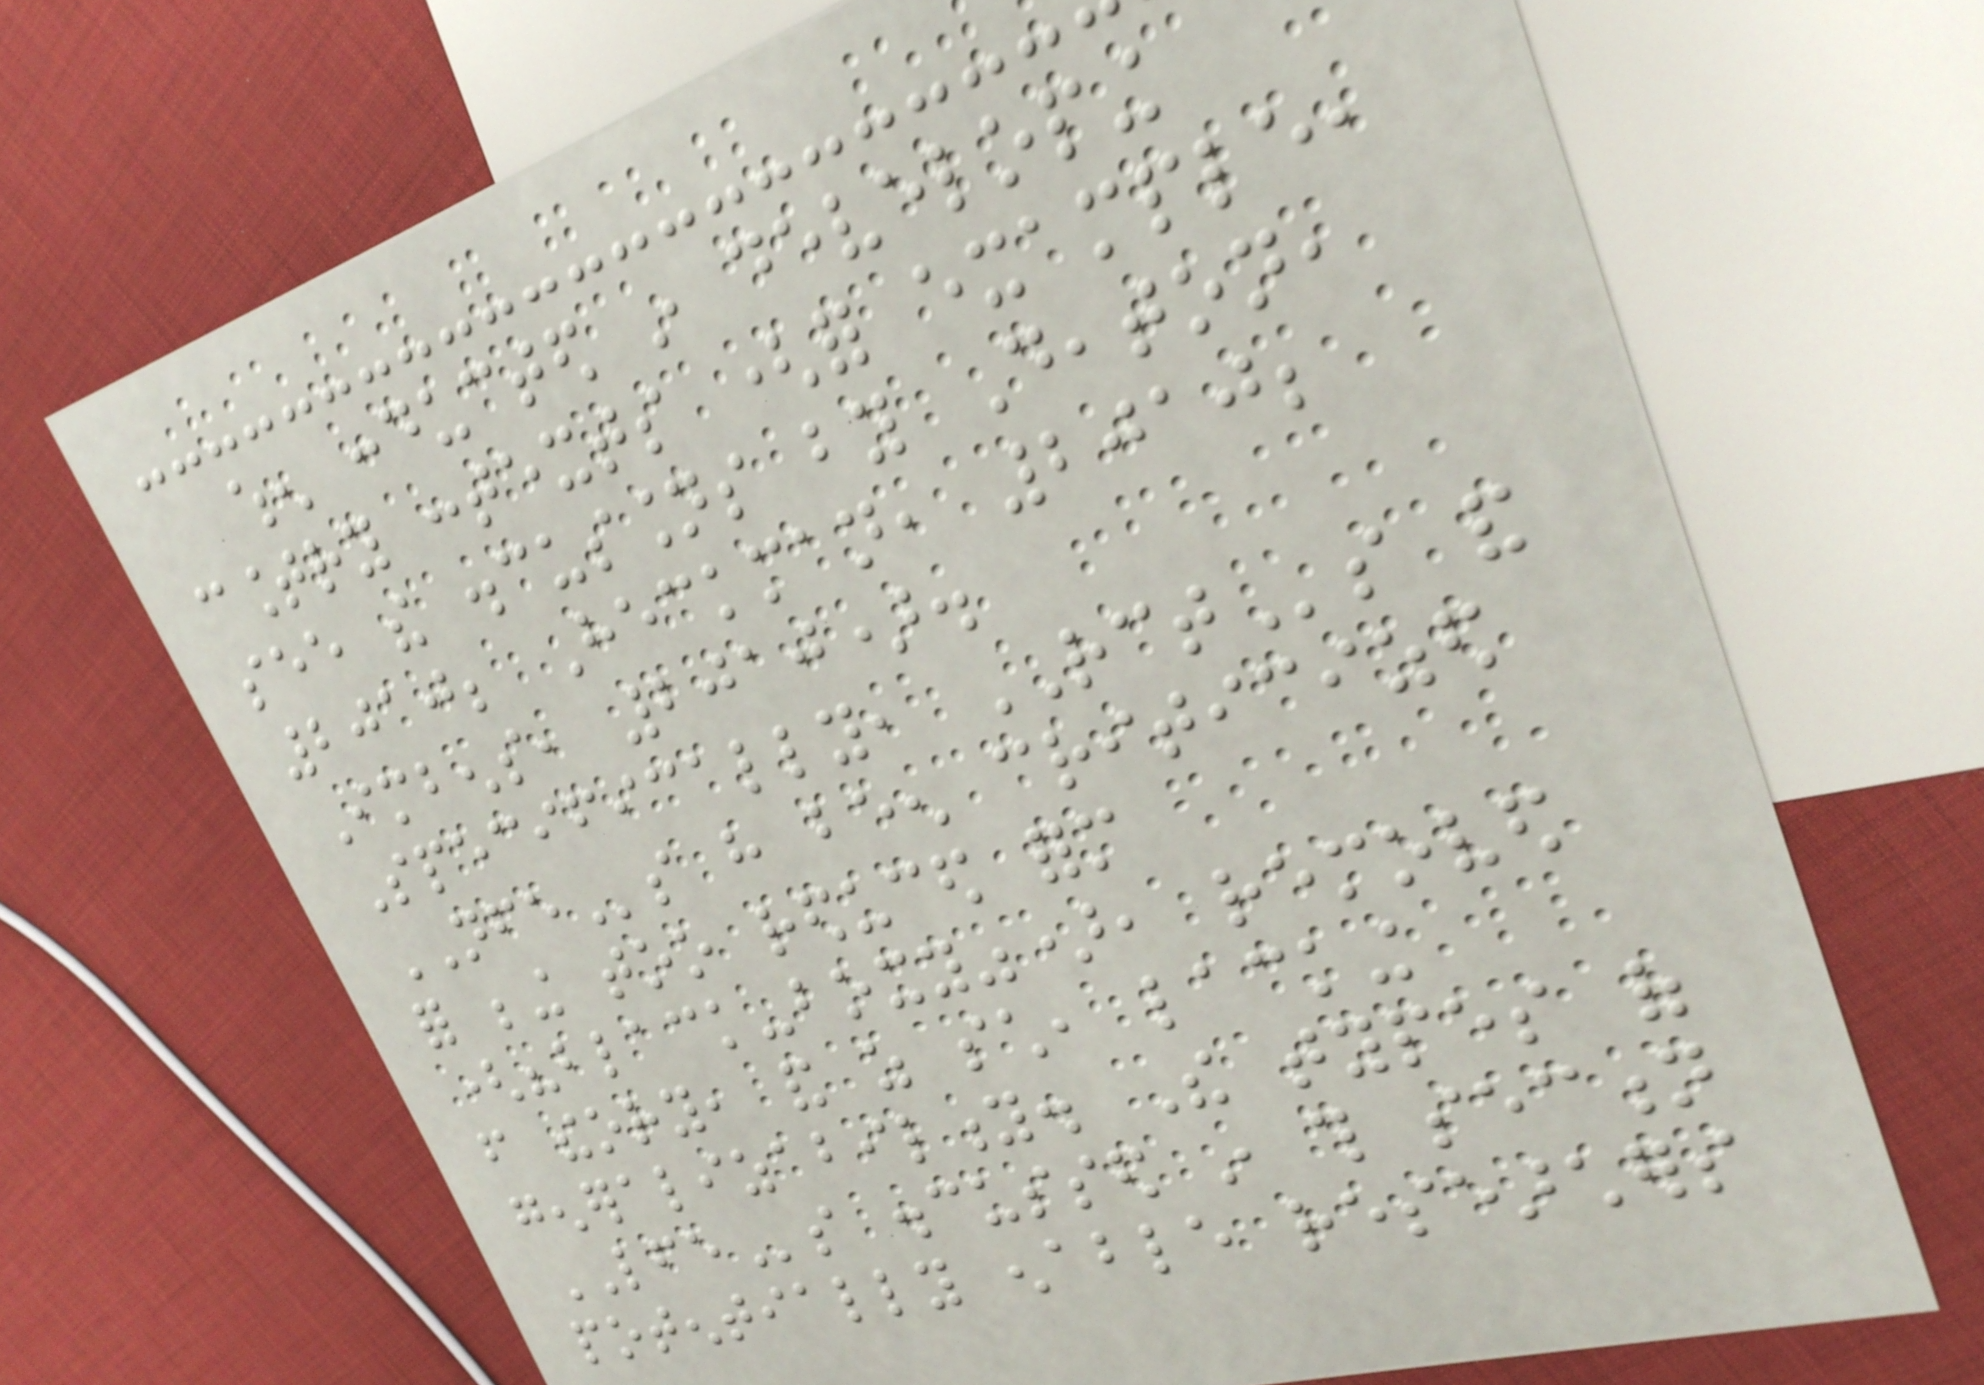when conducted in developing
country contexts (for example,
see the discussions by Deaton,
2010; Heckman, 2010;
Imbens, 2010).
Specifically, RCTs and
NFEs have been criticized
for being too reduced form
("black-boxy"), removed
from theory, and as such, lacking
generalizability. The types of
LFEs discussed in this section
potentially enable researchers
